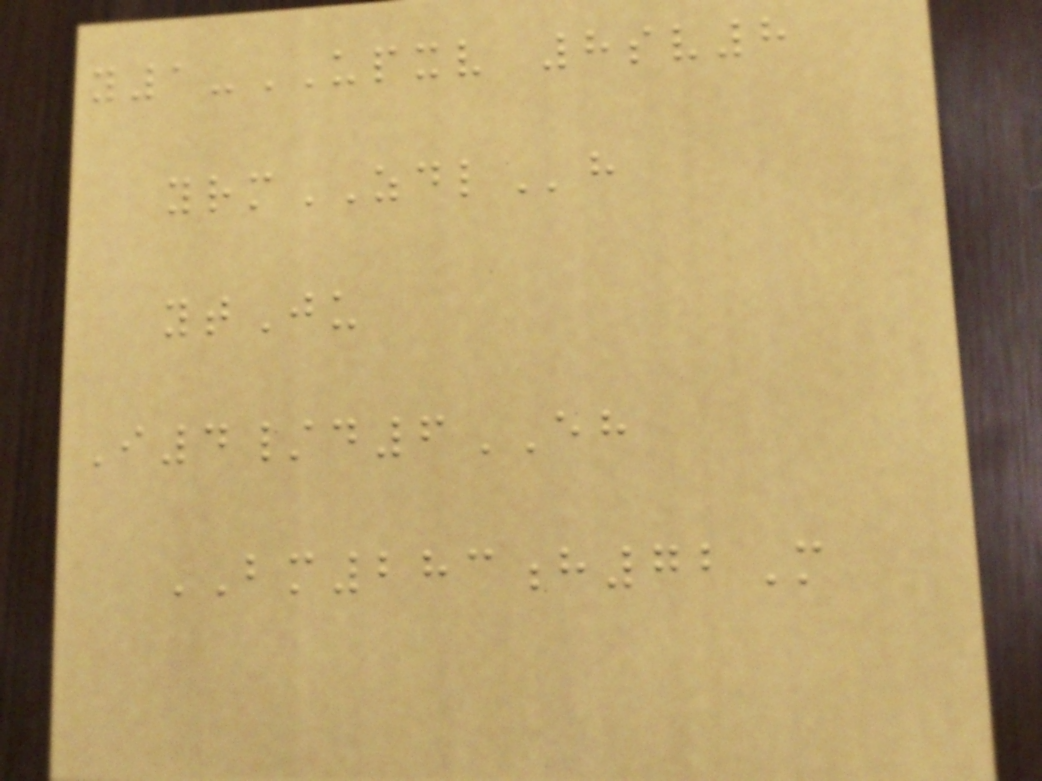y1-UPXV 8sv8
yrmZDLh
ytJu
I4/d6EH
BM283h72M
